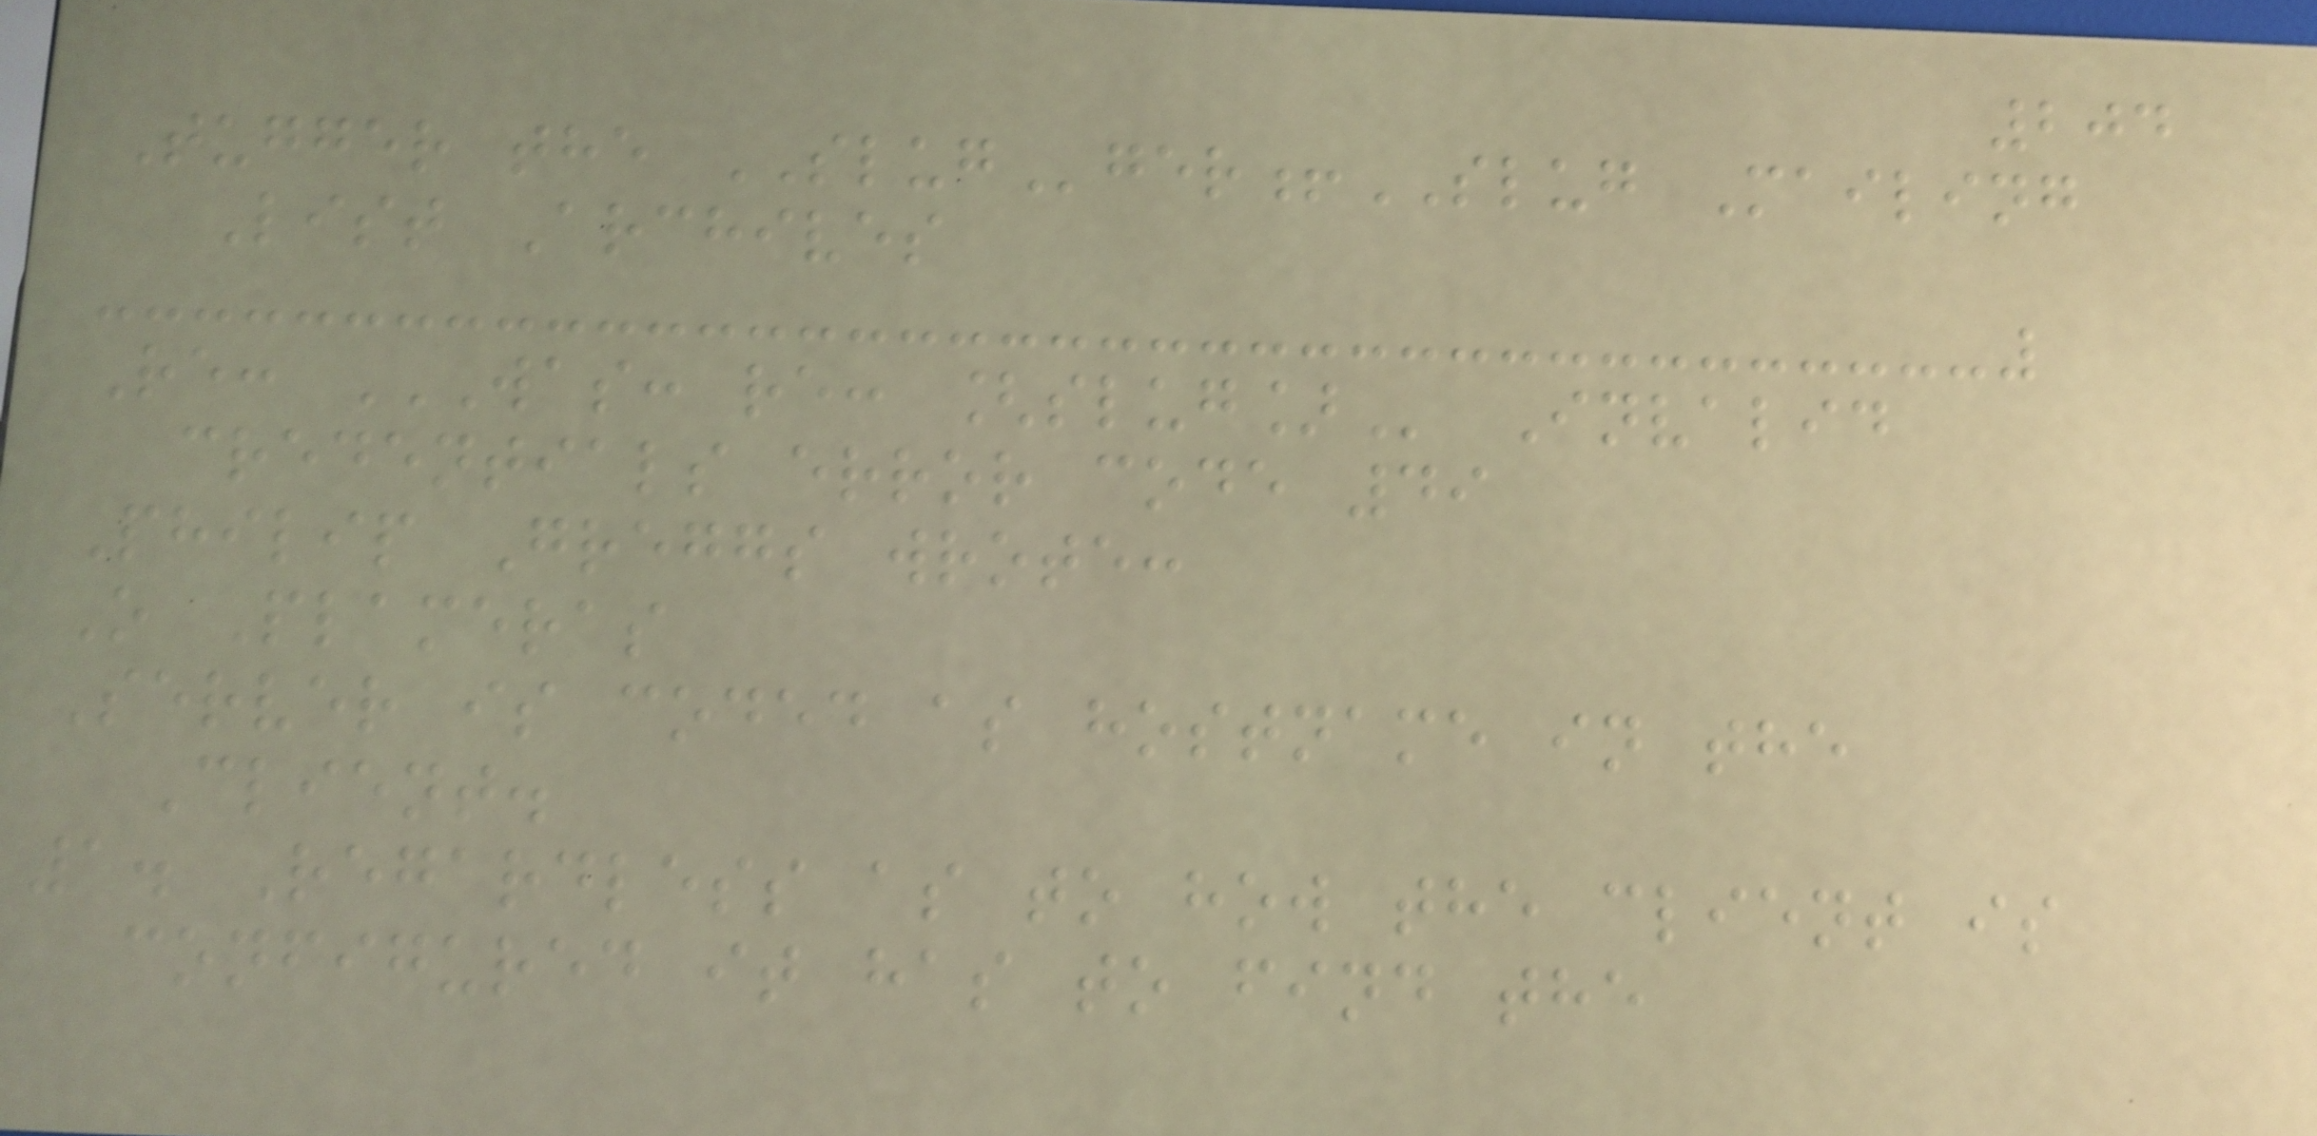204
Tugger the SLUGger!SLUG Mailing
List Archives
Re: WAS: RE: [SLUG] Invalid
credentials error code 49
Philip Greggs wrote:
O Plameras
Server is coded as hostname in the
Client.
1. Regardless as to how the client is
configured it has to find the
